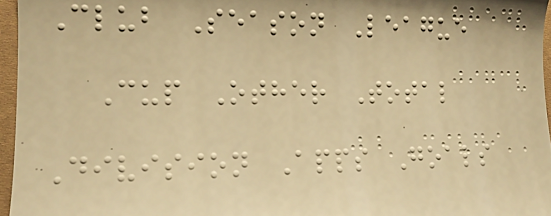Club Season League
Cup Other Total
Division Apps Goals
